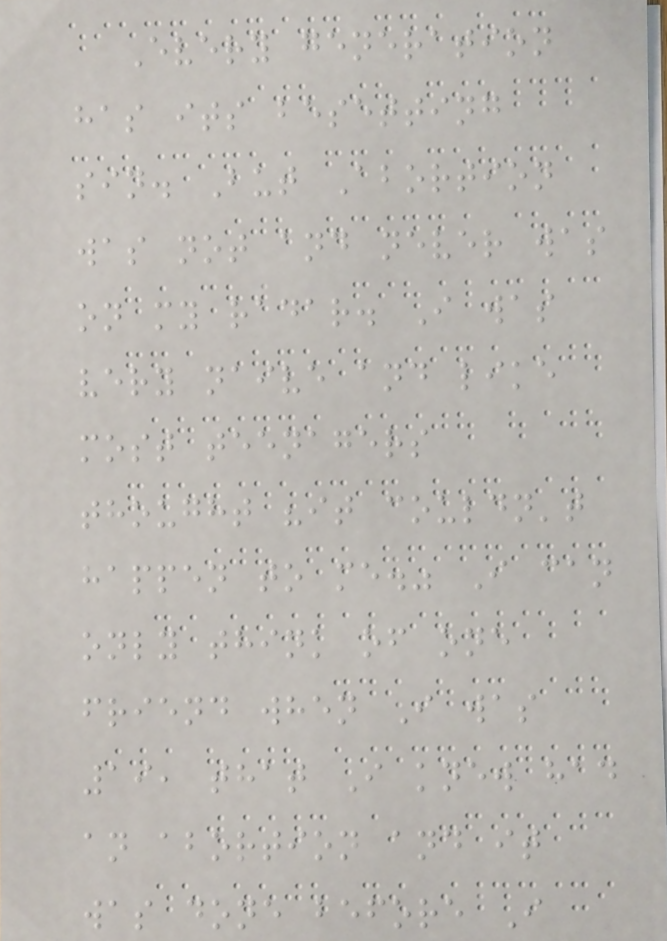Every generation
has its besetting
sin. But Abortion
was not and never was
on my radar. I was
very naive and like
most teenagers
thought "it couldn't
happen to me." I can
only think of one
friend when I was
19, that I knew had
an abortion and it
was done before I
